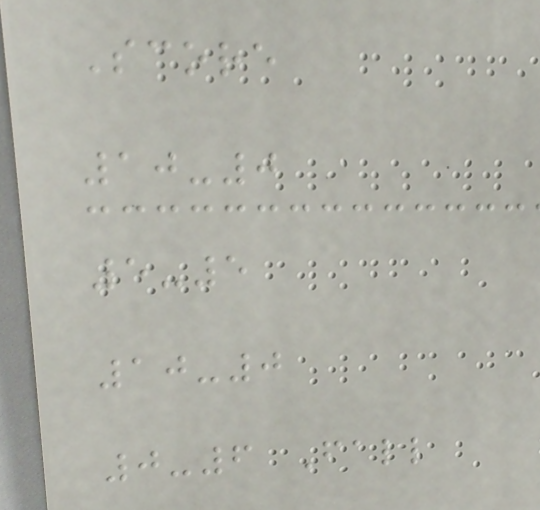Score
10-0
5-5
10-0
0-6 Fall
